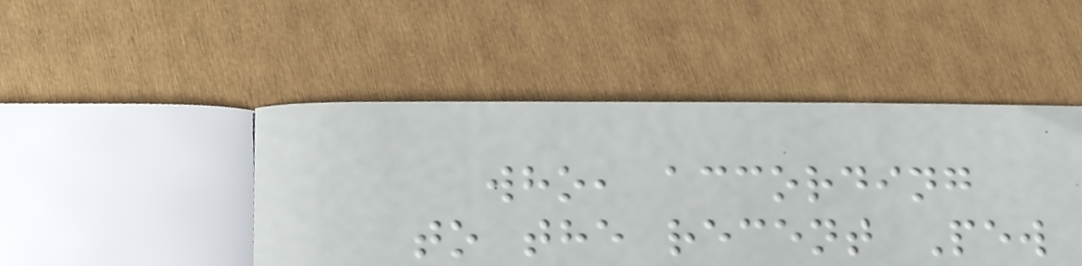who, according
to the recent Pew
